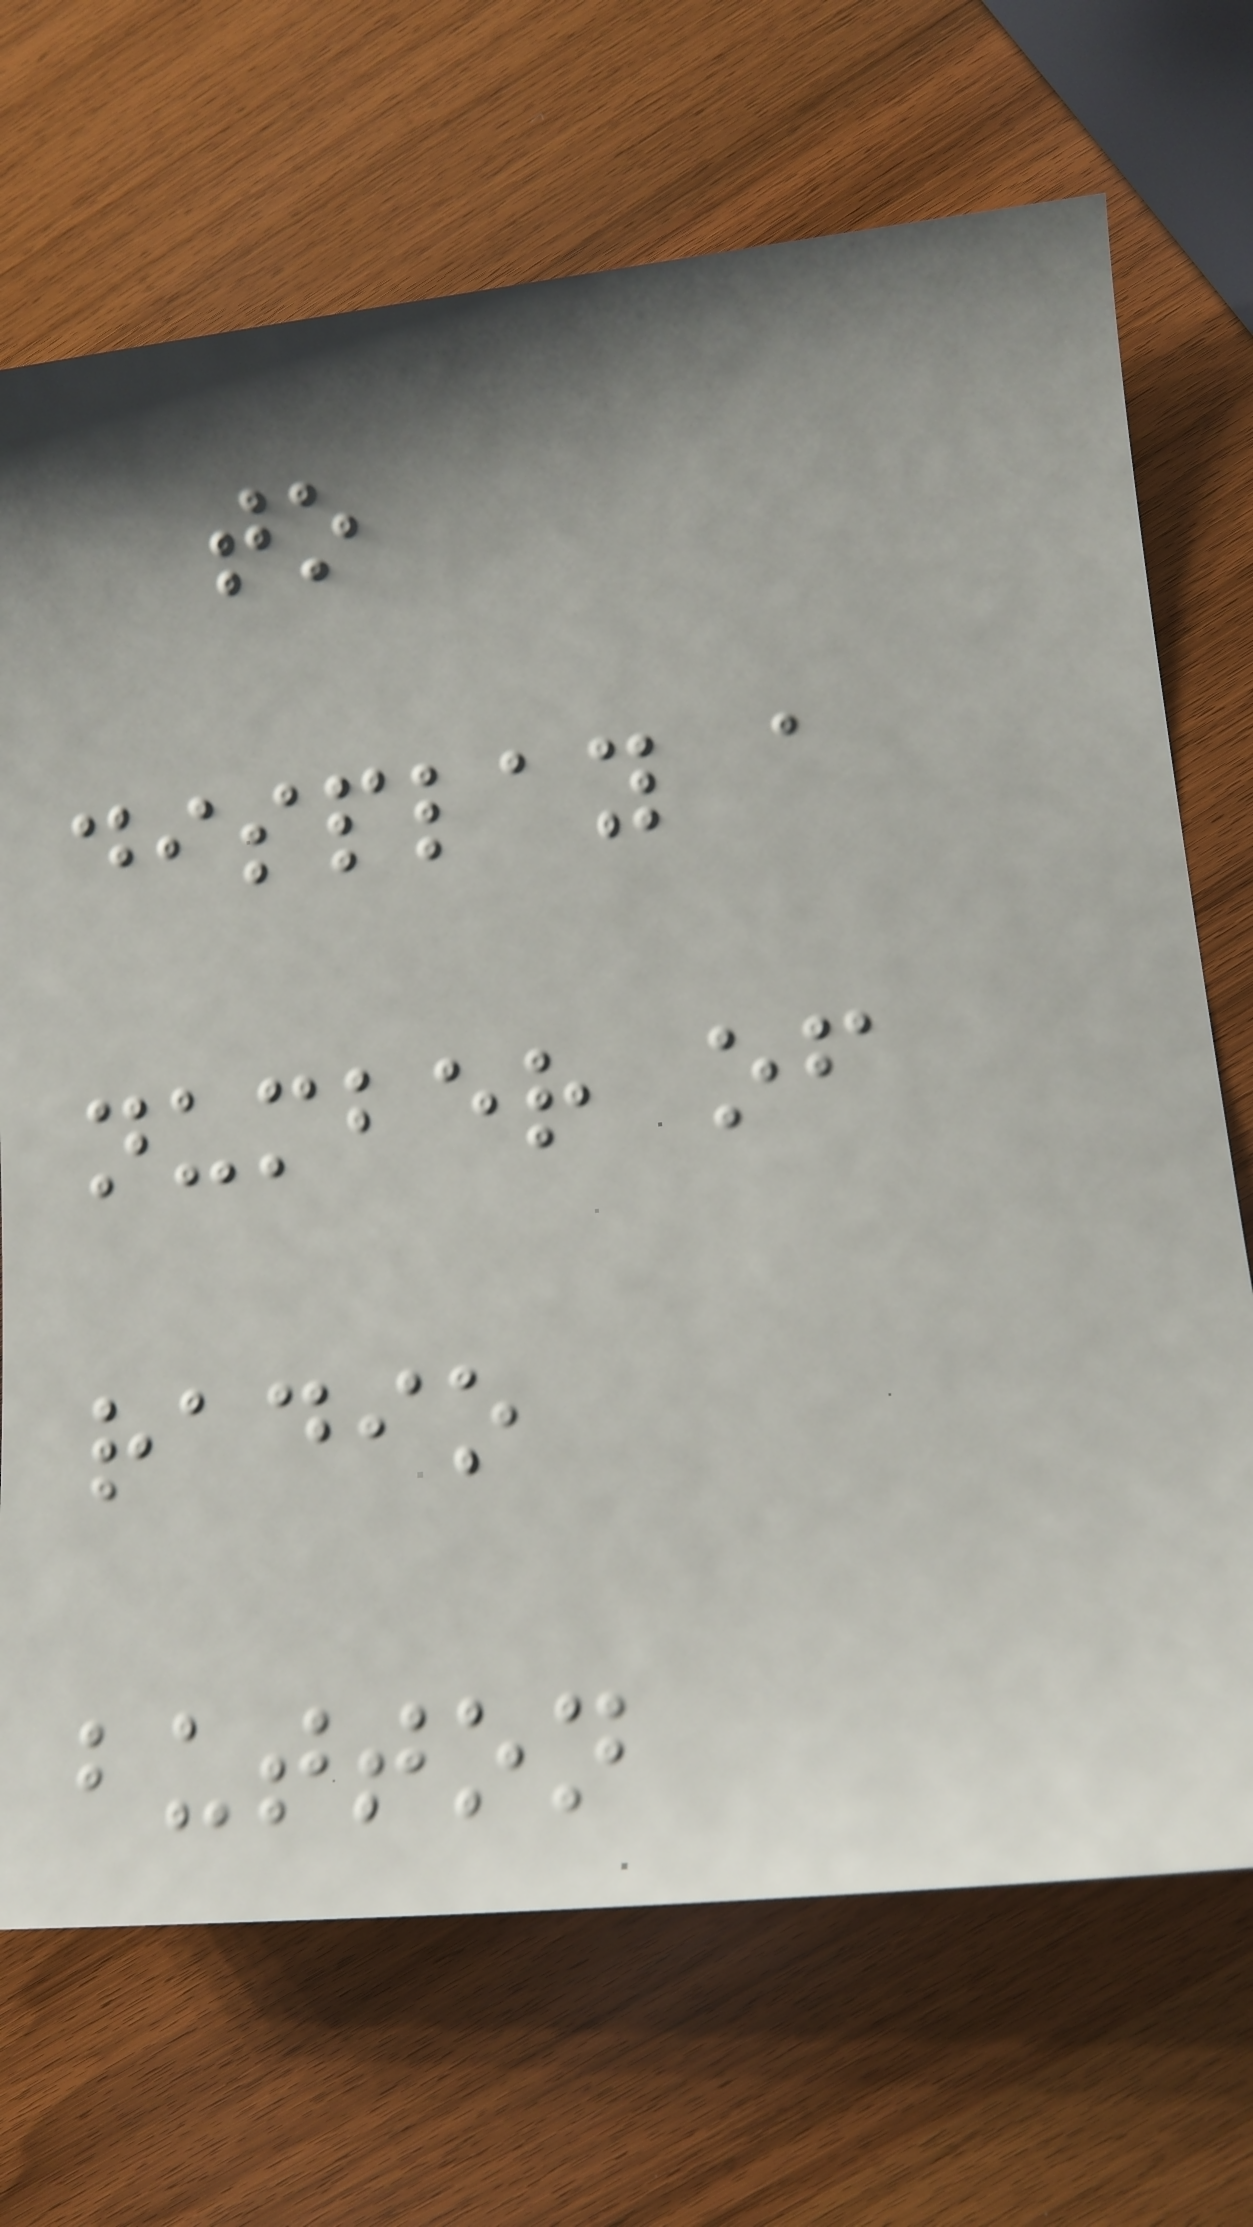to
display a
number of
radio
button
